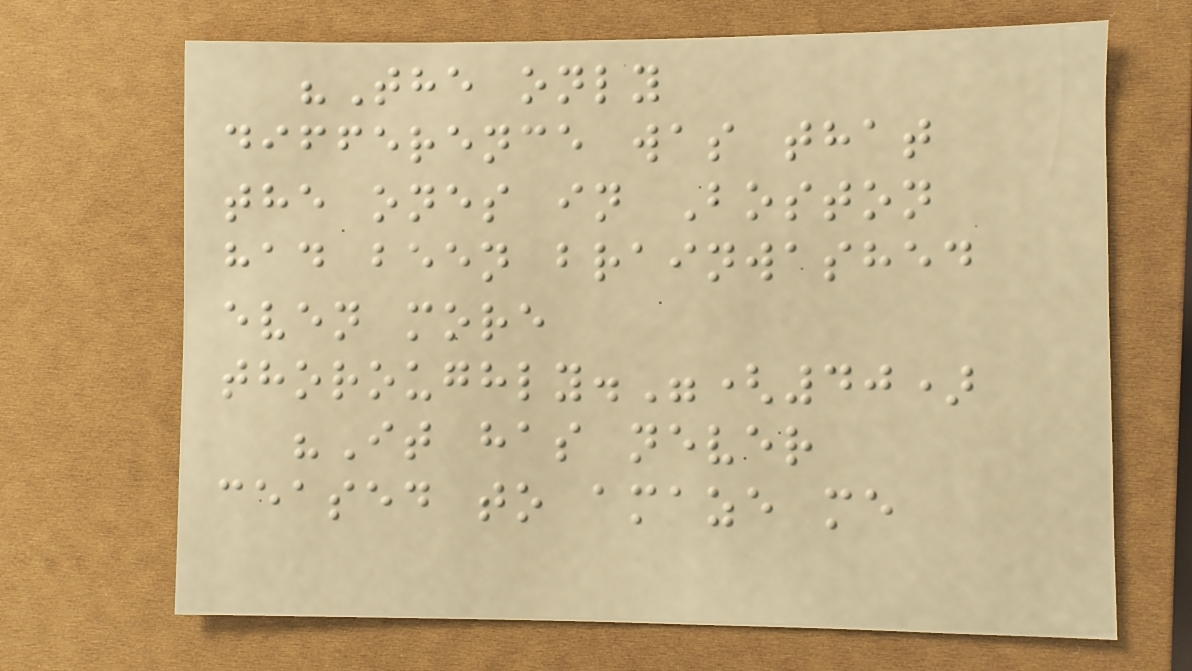"The only
difference was that
the ones in Boston
had been brainwashed
even more
thoroughly."(40)
"It has never
ceased to amaze me
